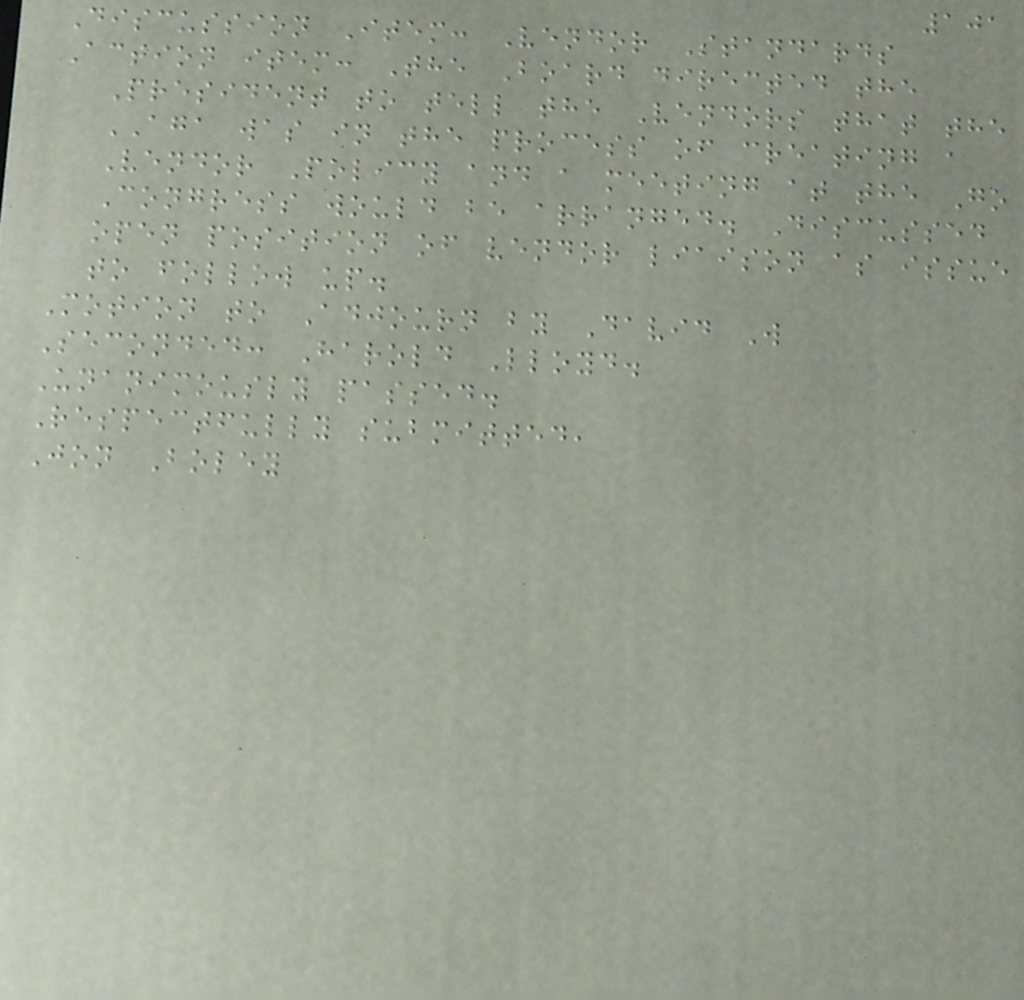101
Discussion Item: Vendor Standards
Action item: The Board directed the
President to tell the Vendors that the
AGA was in the process of creating a
Vendor Policy and a meeting at the Go
Congress would be arranged. Discussed
open position of vendor liaison as issue
to follow up.
Motion to Adjourn by David W
Seconded: Harold Lloyd.
Unanimously passed.
Respectfully submitted,
Jon Boley
